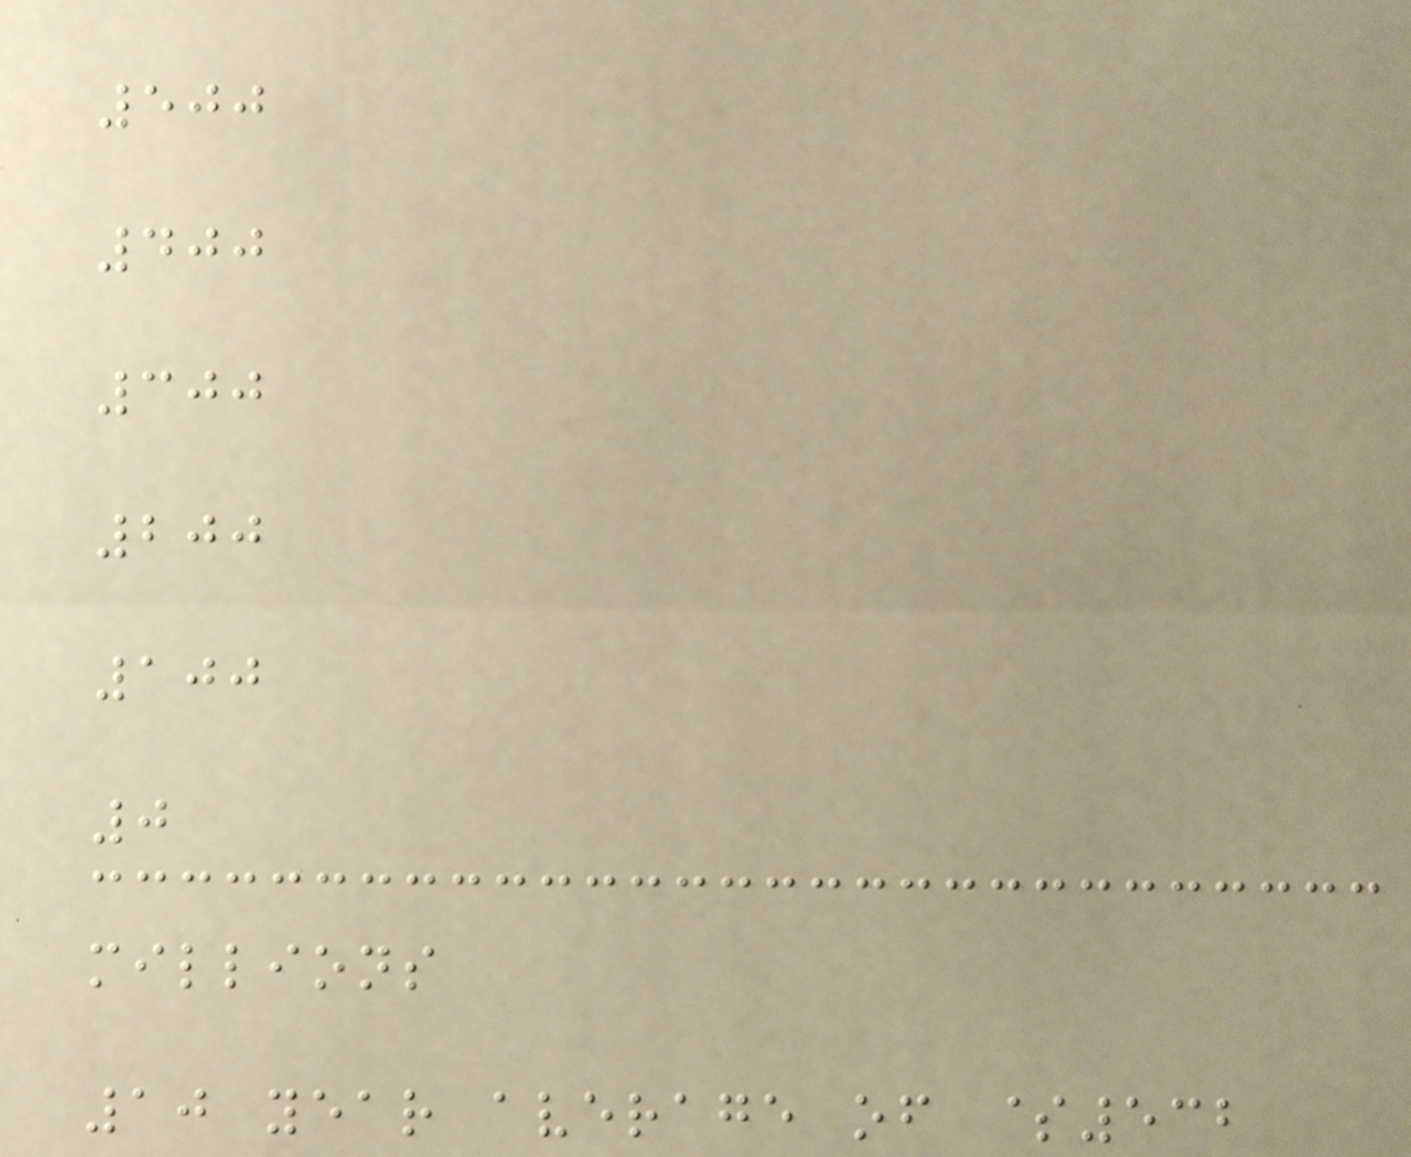500
400
300
200
100
0
millions
10 year average of $532
